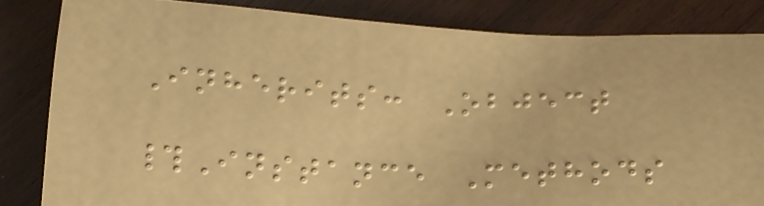Inherits: Object
#Instance Methods
